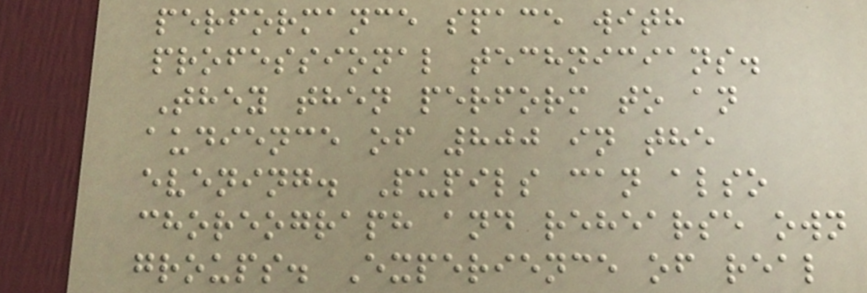performance space with
professional technicians.
They then perform to an
audience of 800 in the
evening. Pupils can also
choreograph and rehearse own
groups. Experience of real
